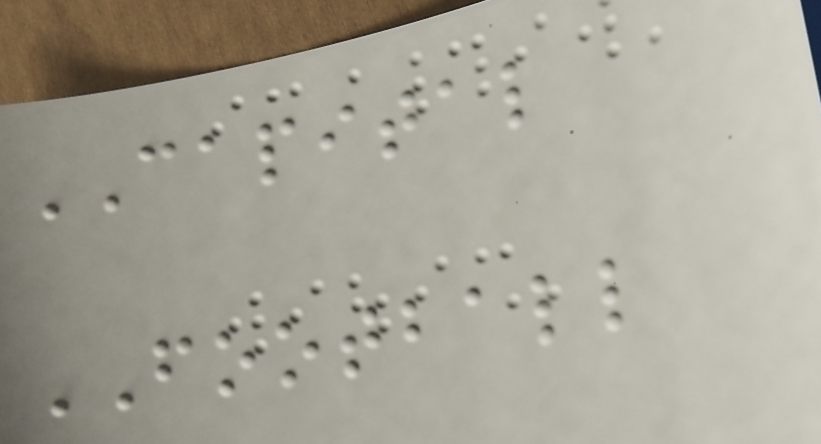CAPITAL
FOOTBALL
